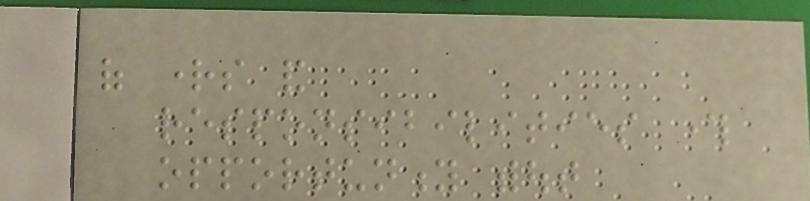of rights and
responsibilities through
opportunity without
